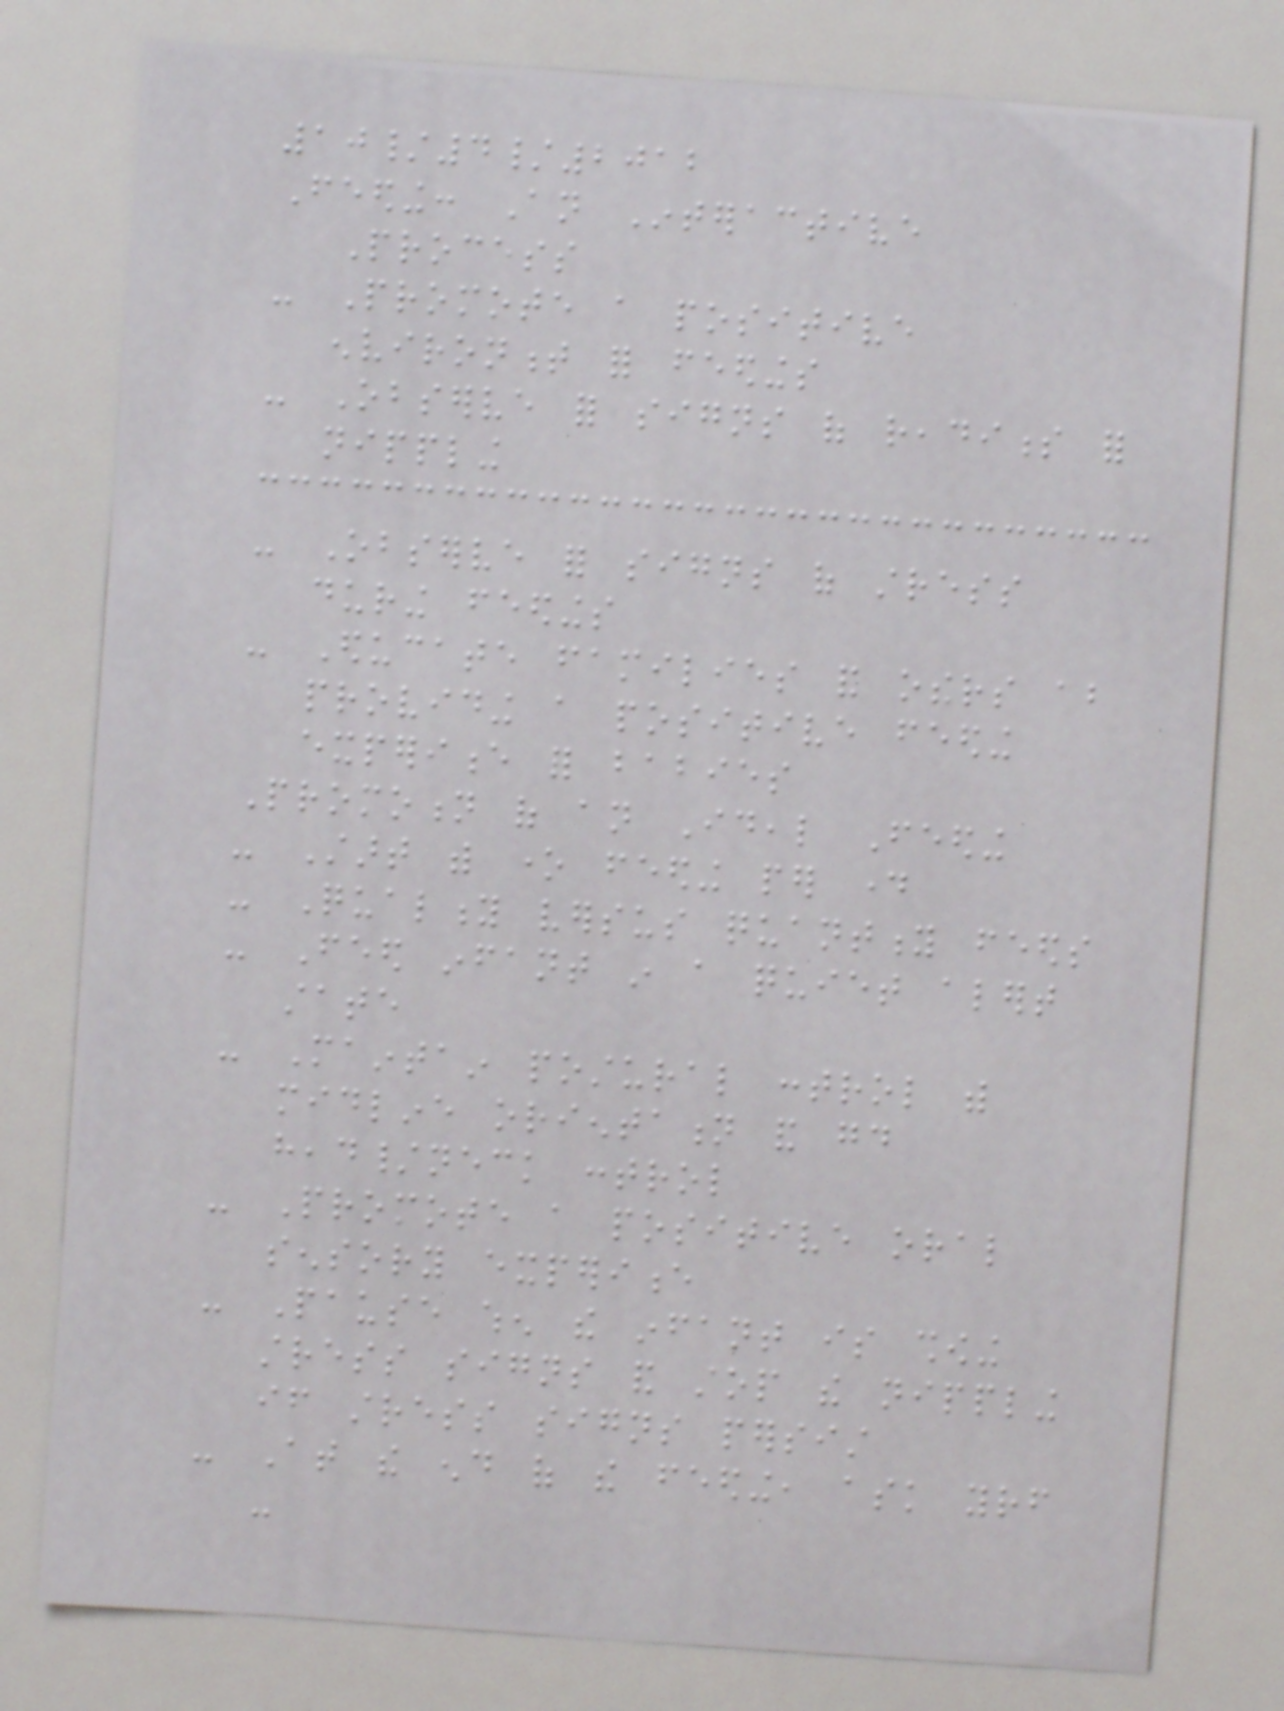10/4/2012
Feeding: An Interactive
Process
- Promote a positive
environment for feedings
- Observe for signs of readiness for
nippling
- Observe for signs of stress
during feedings
- Educate families and others about
providing a positive feeding
experience for babies
Promotion of an Ideal Feeding
- Start with one feeding per day
- Quality versus quantity feeds
- Feed infant in a quiet alert
state
- Maintain postural control with
midline orientation and good
head/neck control
- Promote a positive oral
sensory experience
- Pause when the infant is showing
stress signs and stop the nippling
if stress signs persist
- At the end of the feeding, ask yourself
-
